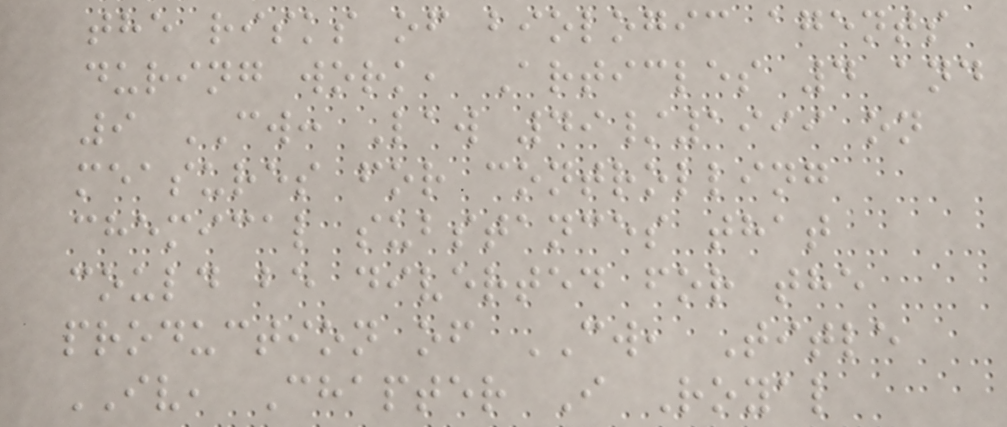the risks of biologic agents
during work, Articles 4 and
9 CW: Law 49/1999 on
measures for controlling
chemical substances that
could be diverted for the
production of CW, Title
IV, Chapter I Royal
